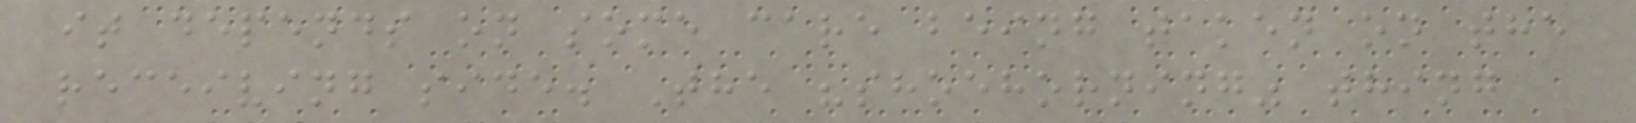it depends on some care being taken on the
receiving side. The "shoehorning" thing
